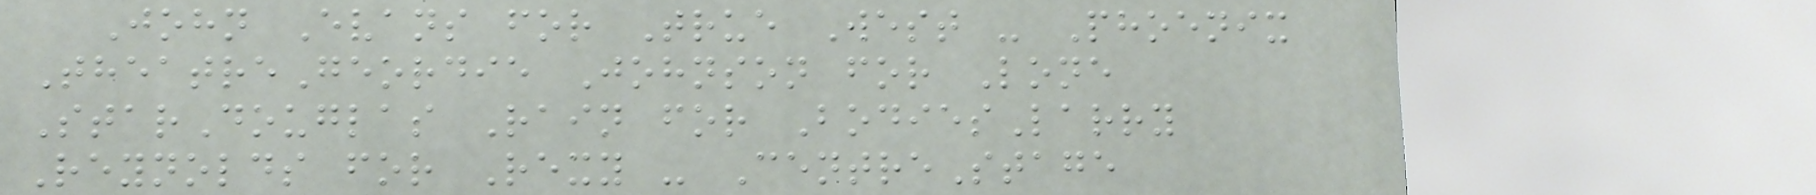John Evans for True West - Phoenix
TheatreGeordie Johnson for Lone
StarDouglas Rain for BodiesLarry
Reynolds for Rexy - CentreStage
